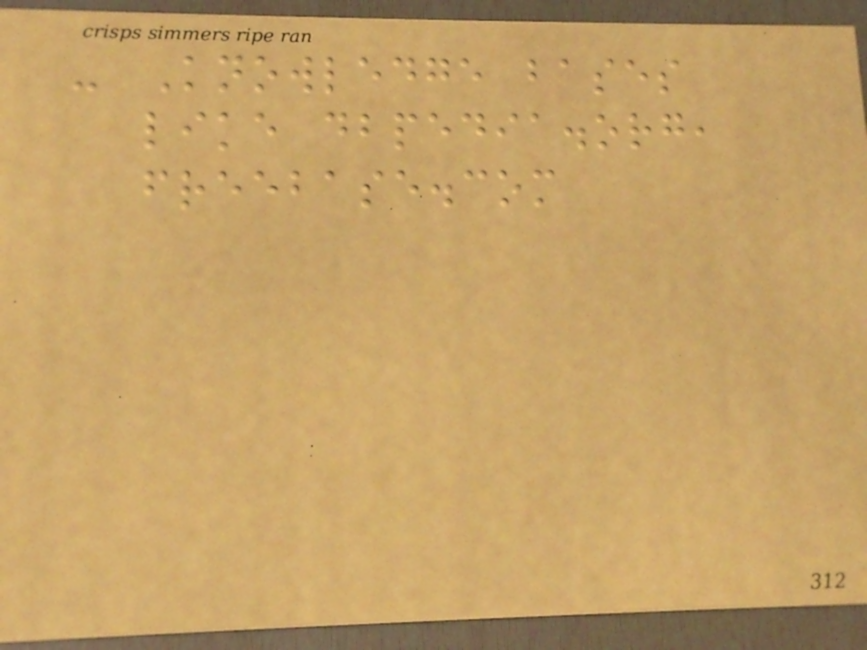- Knowledge bases
like dbpedia.org,
freebase.com
